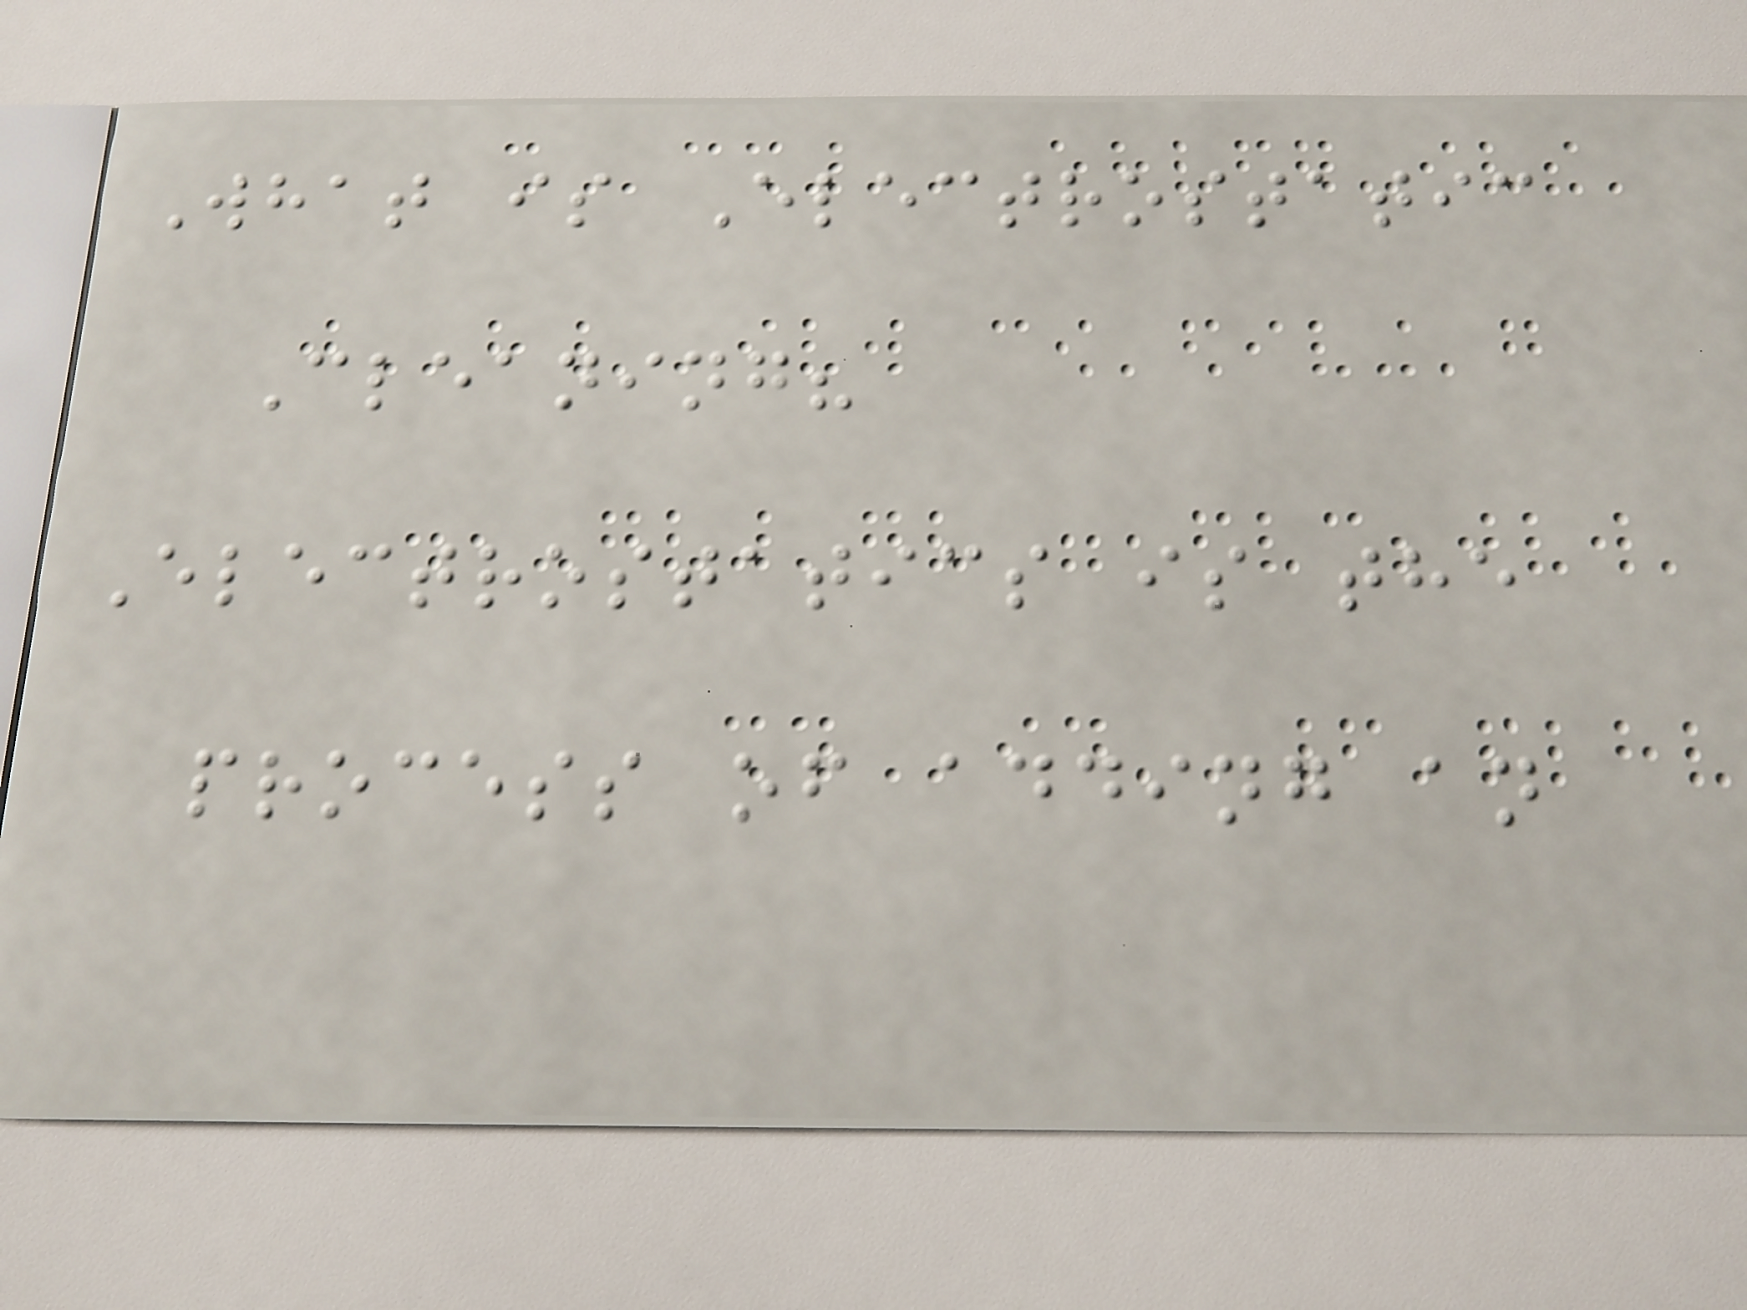What is Electrostatic
Cleaning?
Electrostatics is the
process of adding an
